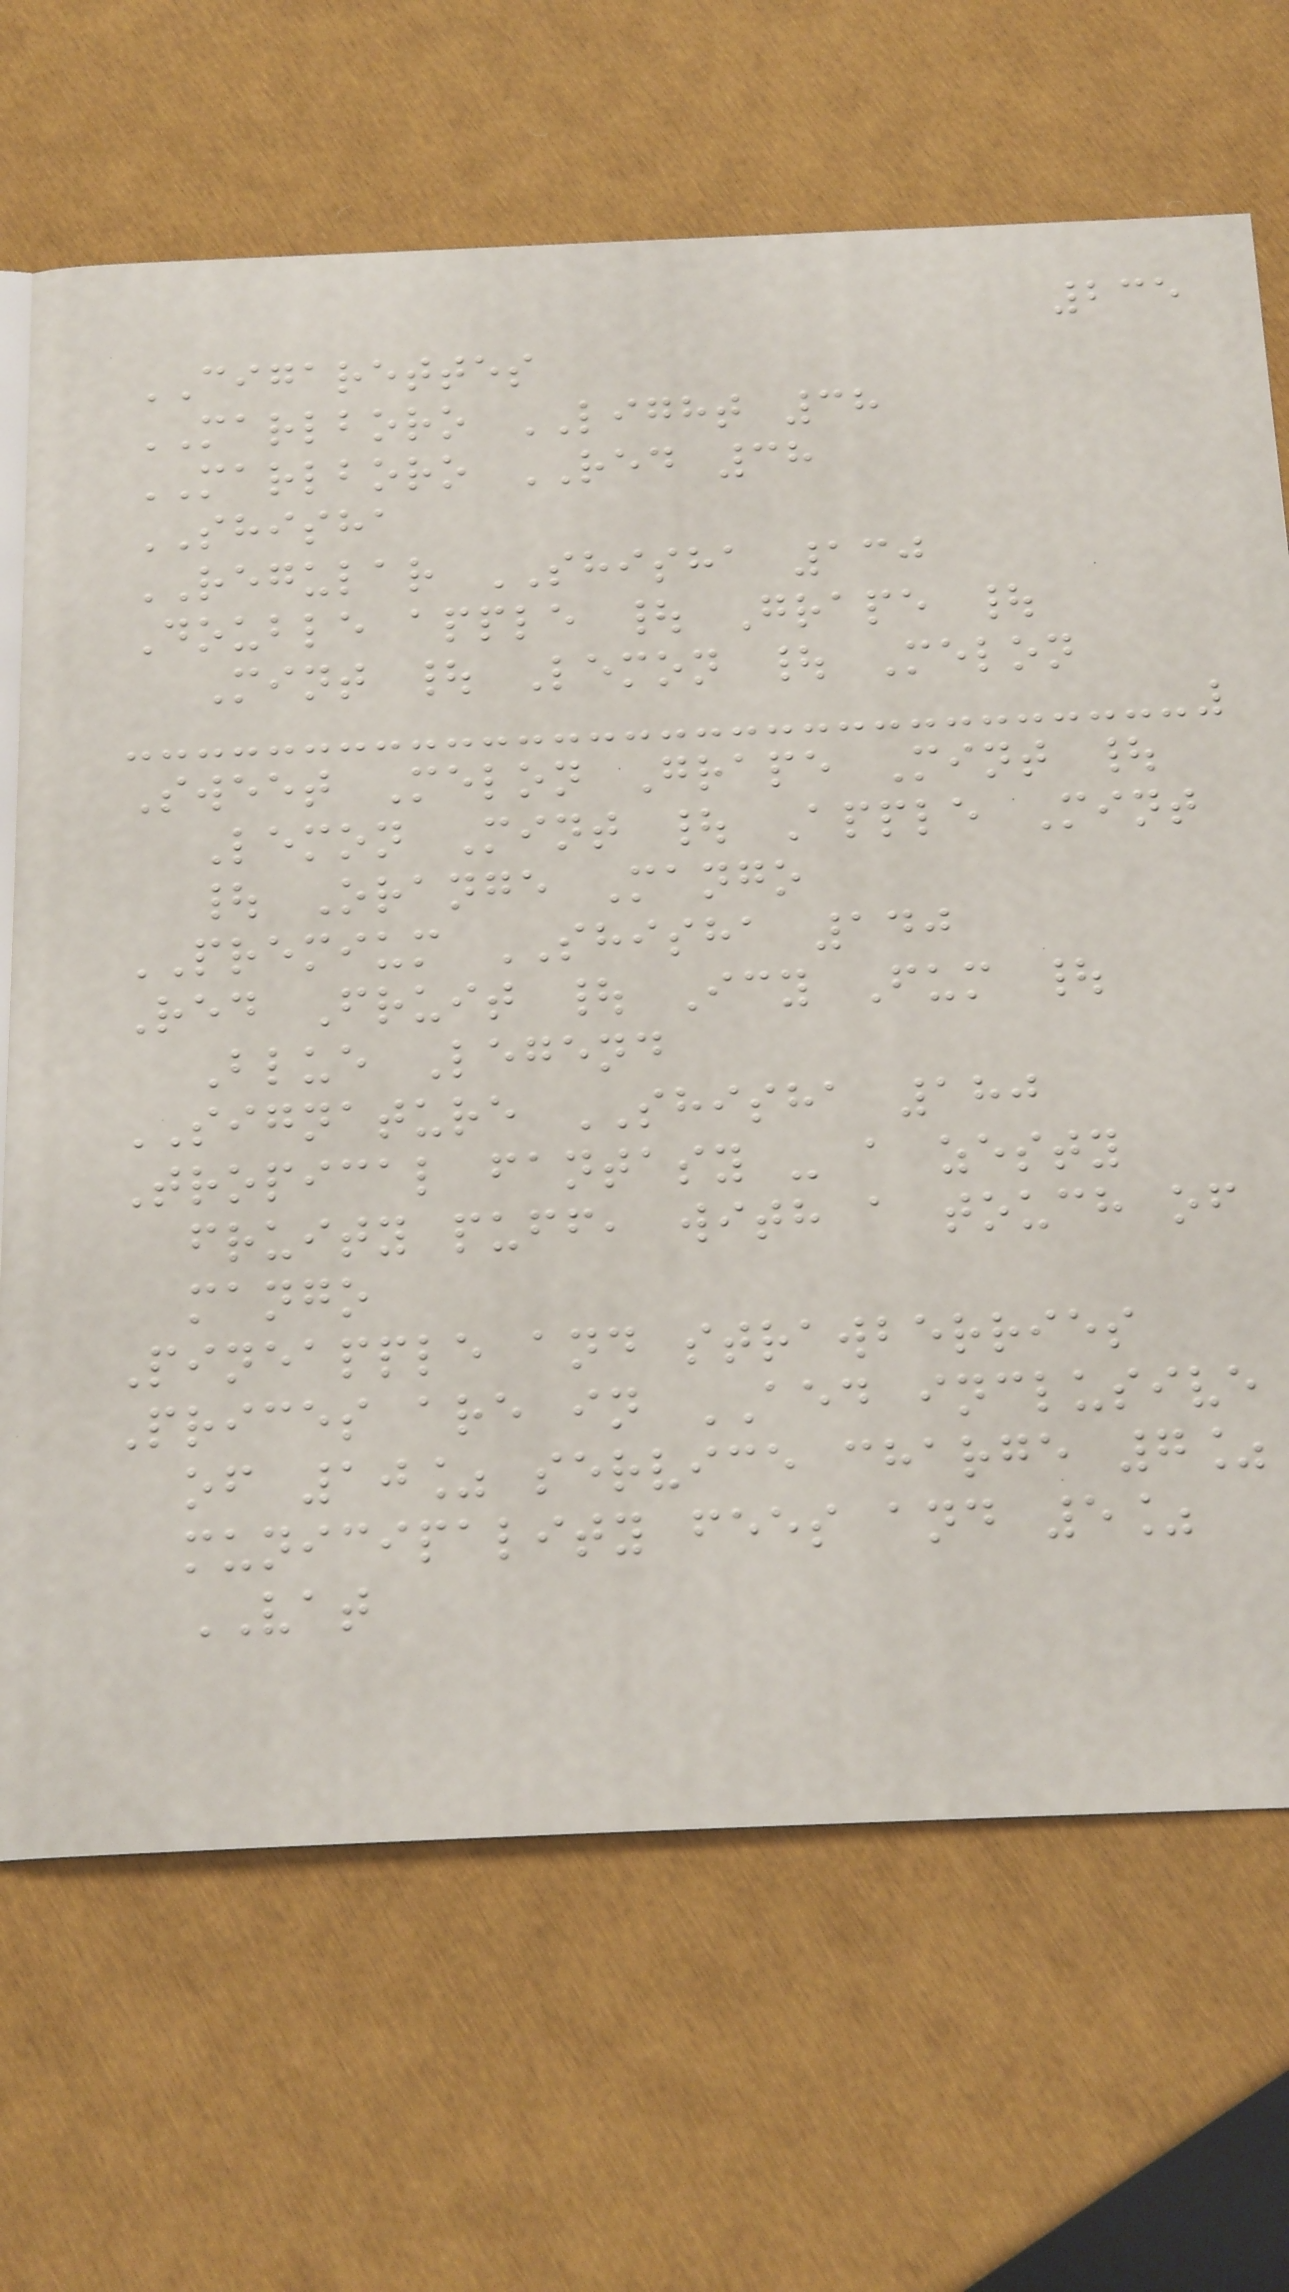235
CIGARETTES
MARLBORO LIGHT 38
MARLBORO RED 38
SHISHA
REGULAR SHISHA 130
Double apple | Grape |
Mint | Lemon | Melon
Sweet Melon Grape Mint |
Lemon Mint | Apple Mint
| Orange Mango
PREMIUM SHISHA 140
Red Fruit | Icy Fum |
Blue Legend
SIGNATURE SHISHA 180
Tropical fantasy - a zesty
fruity puff, with a touch of
mango
Pineapple and strawberries
Prices are in AED inclusive
of 10% service charge 7%
municipality fees and 5%
VAT
